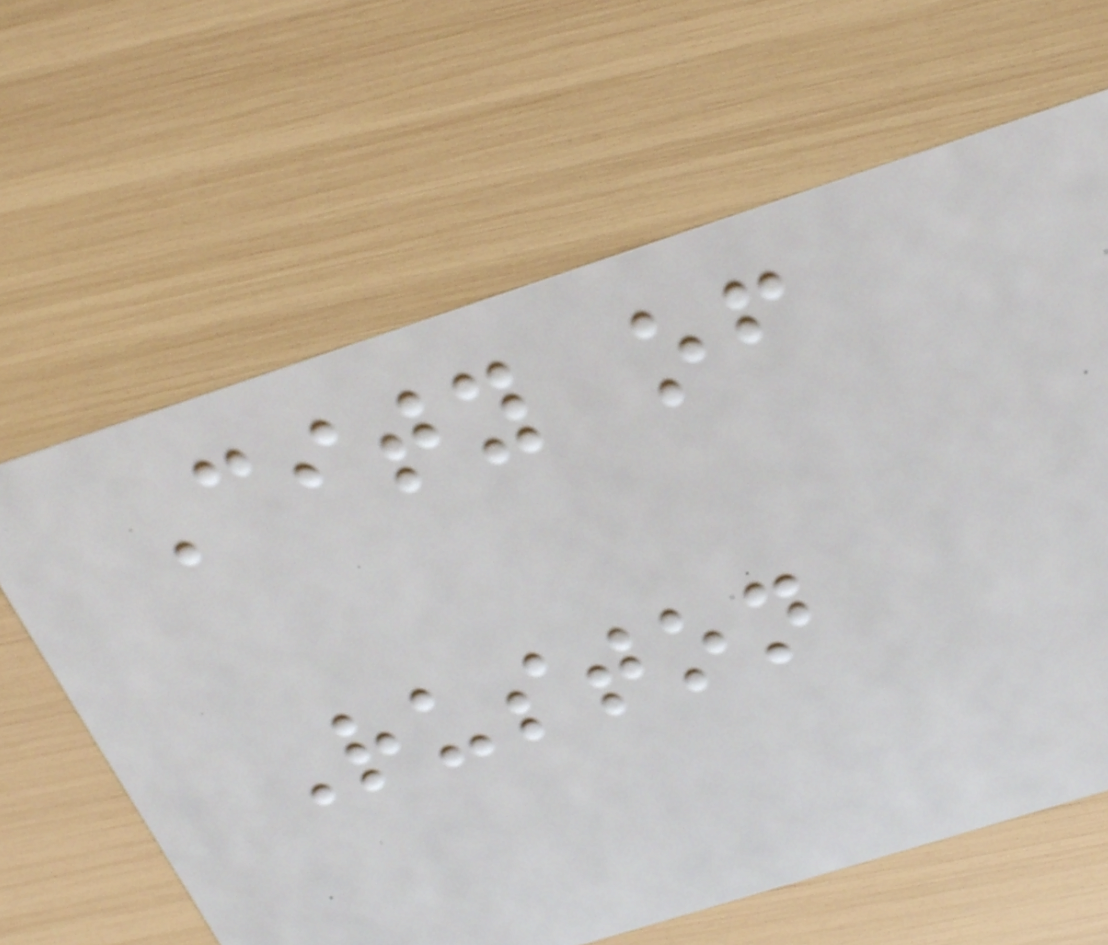City of
Ruston
